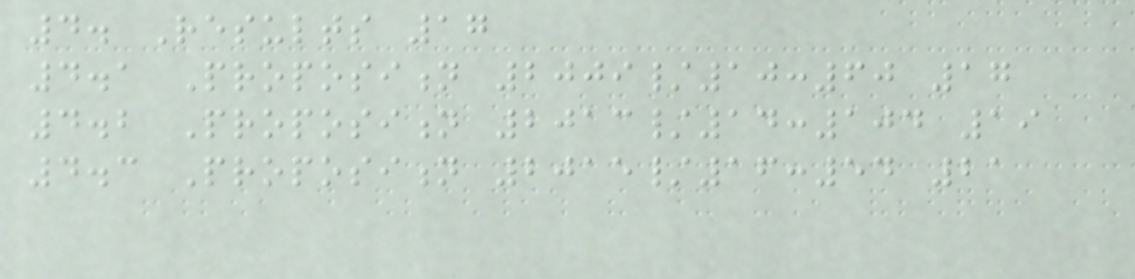4. Results 17
4.1 Proposition 2009/10:60 17
4.2 Proposition 2013/14:104 19
4.3 Proposition 2015/16:54 21
